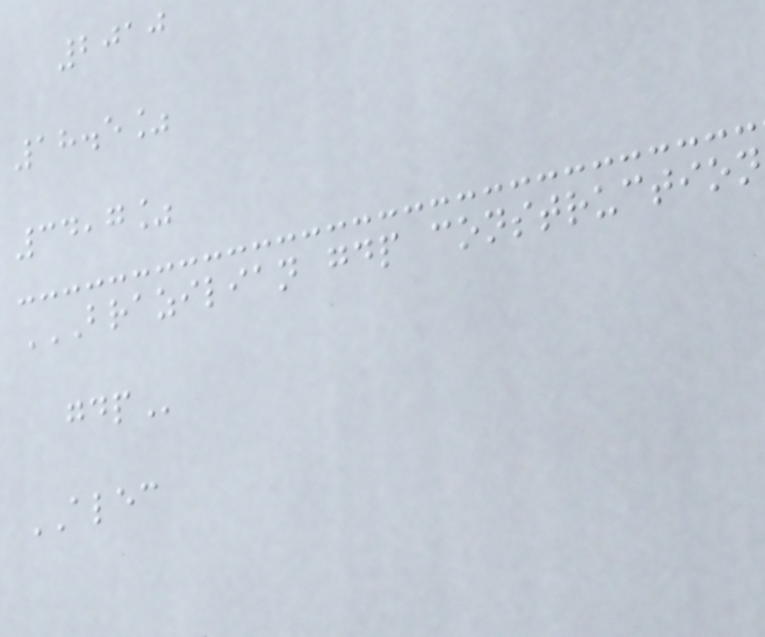2010
18.5%
34,7%
BRAZILIAN GDP CONSTRUCTION
GDP
ALEC
